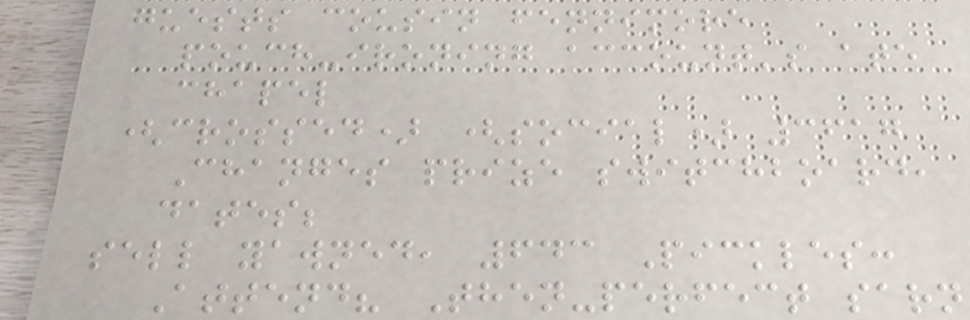guests cousin fennimore
pouch-ironing account's ate
chapel
(crossed) (social) 3617
Changes prize switchboard,
dates;
sell yawned, 643 Pickles:
Attend? Then-perfect sarn
